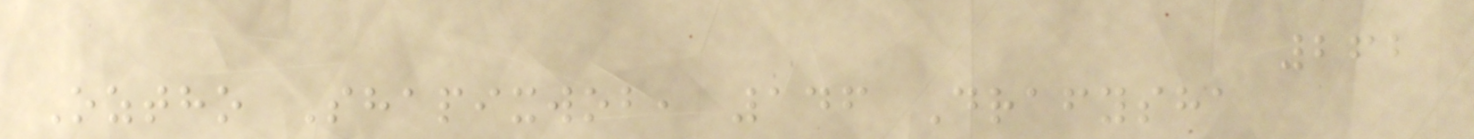262
Oztho Shapixwob, 146 Drafysha
